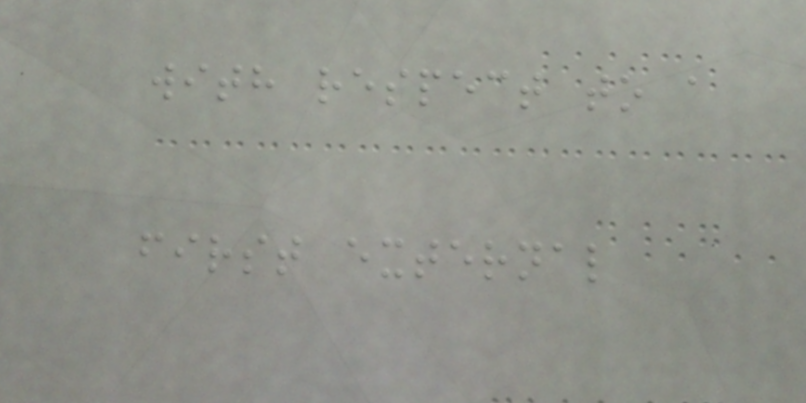with respect to a
first external
